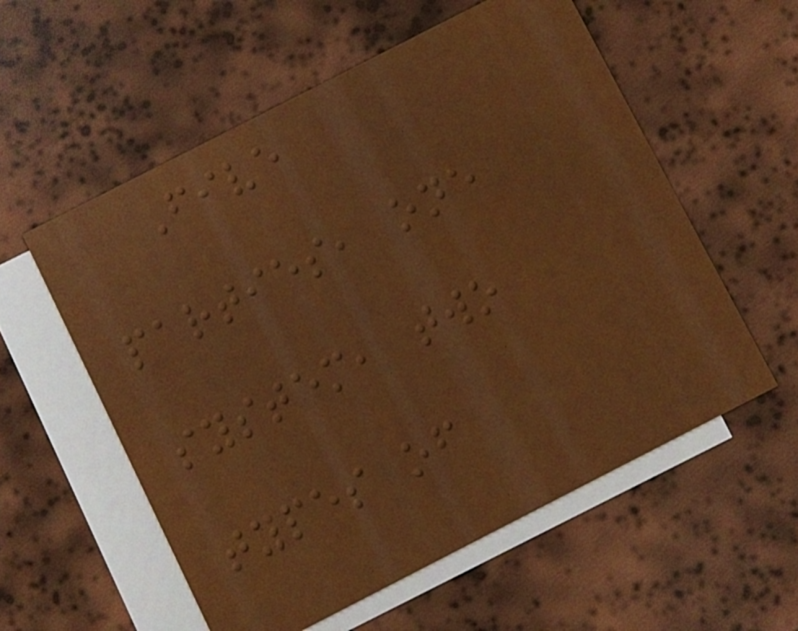Five
parties, one
system, two
types of
